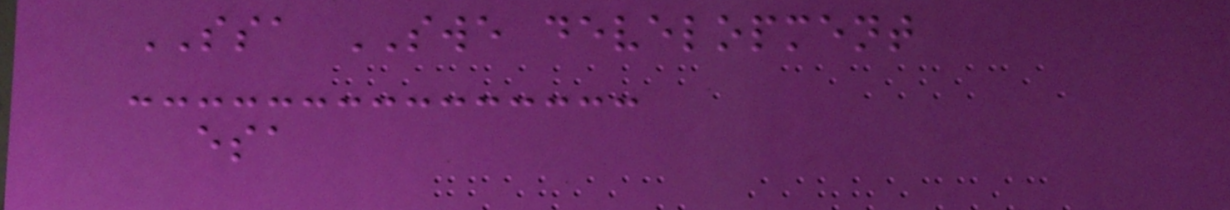SSA SWE development
esa
